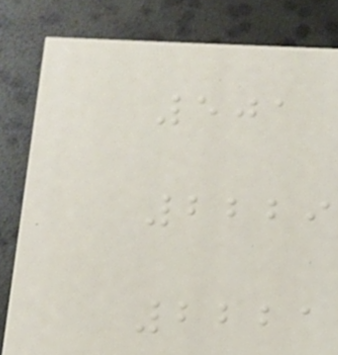501
2229
2221
